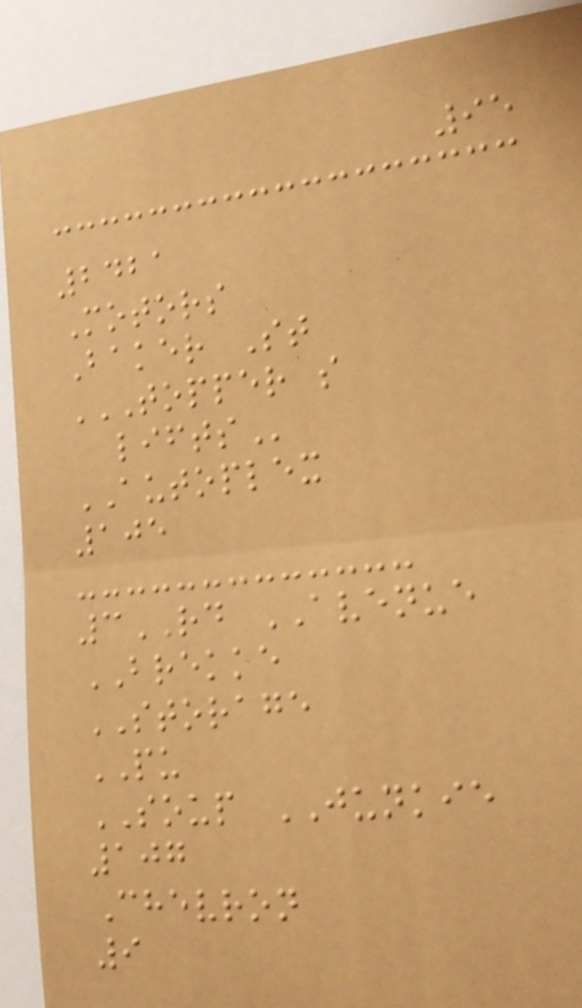95
2421
Motors
Baker St
TOPPER S
LIFTS
AUTOPLEX
105
3RD AVENUE
BREKKE
STORAGE
PU
SOUP JUNKIE
107
Chevron
9
